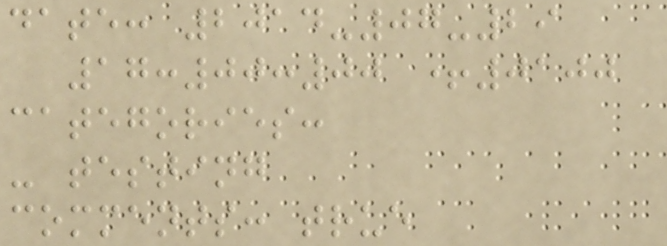date: 2014-07-29
17:00:00 +0100
categories:
- testing
comments: true
